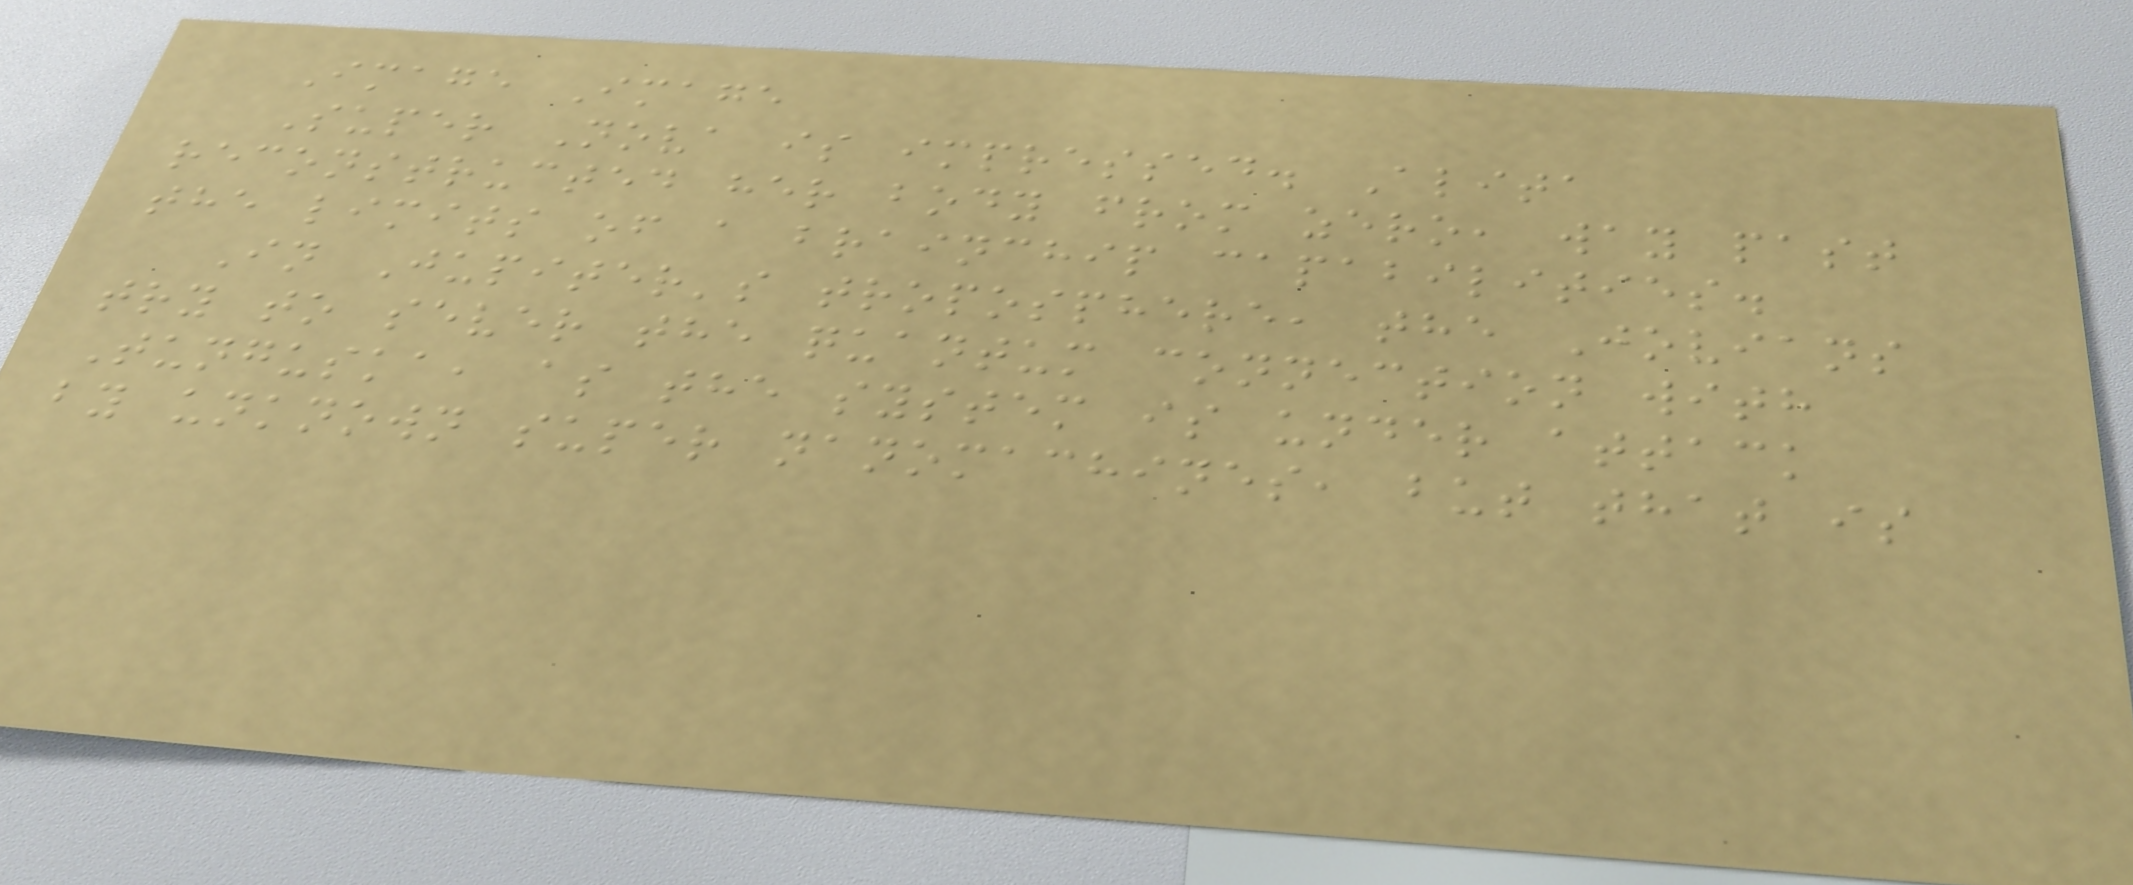Image Image
Super Nova is impressed. Alita
reconstructed her body from zero, way past
the limits of a brainchip capabilities.
In Jupiter's troposphere, the Jovians
try to sever the quantum connection with
Tunguska, as the system is under attack
by unknown super nanomachines, but that is
